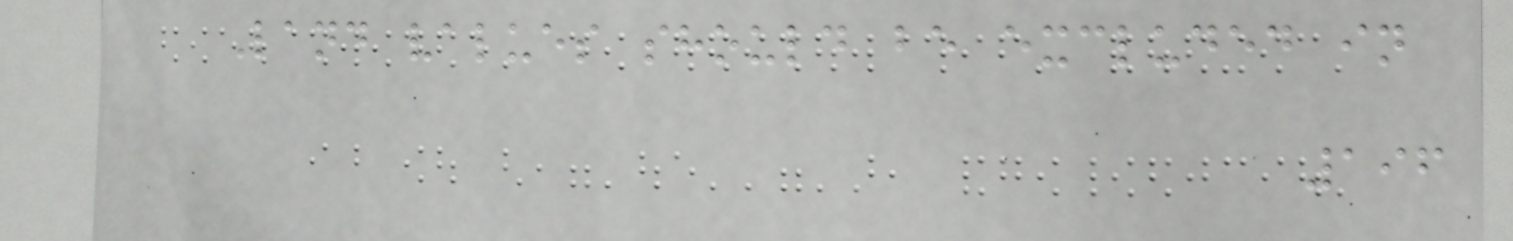Land values should be excluded in
196
